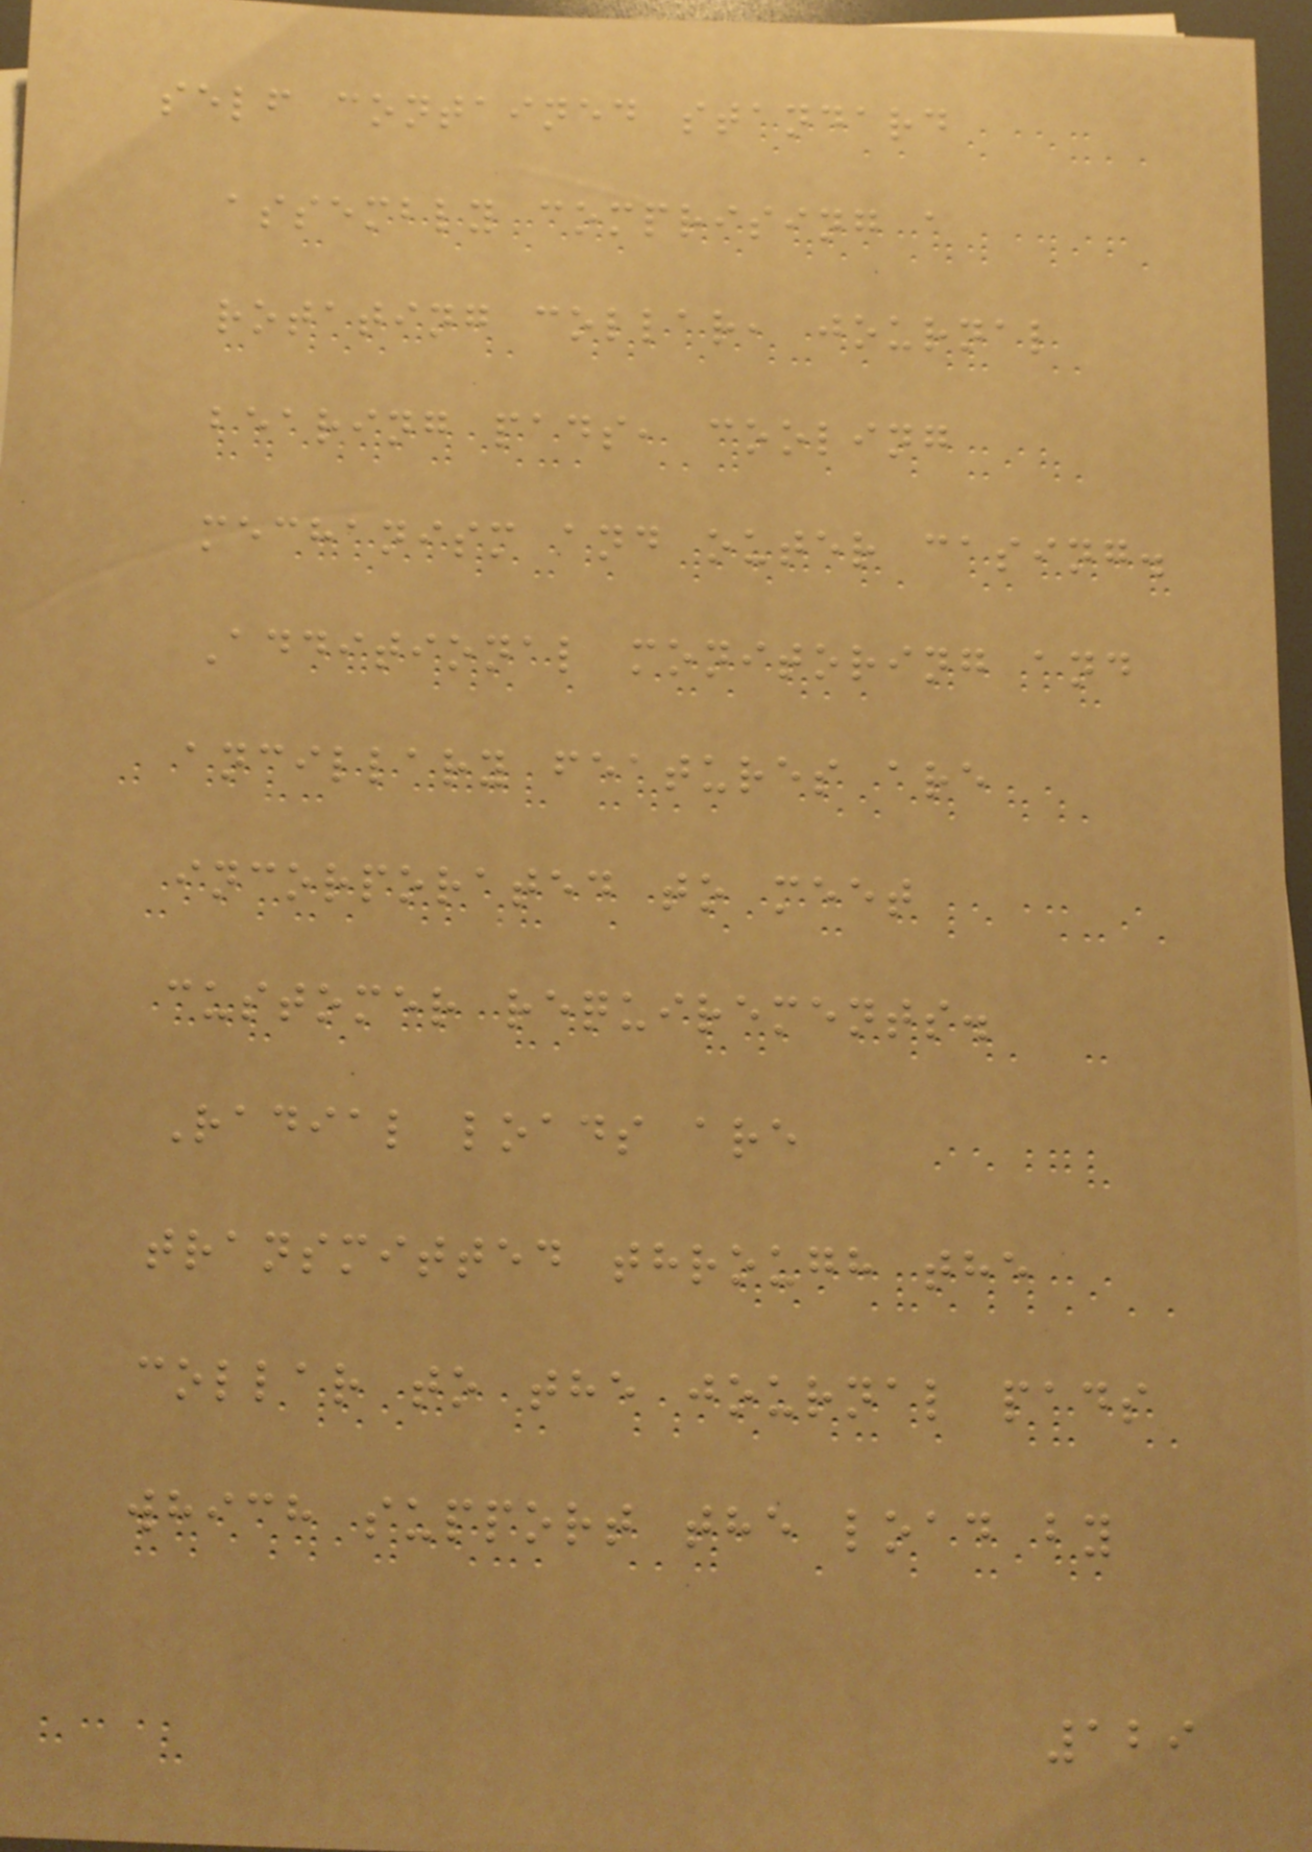self contained standard
assembly comprising a
rotating collar, journal
bearing pads, cooling
mechanism and outer casing.
Additional monitoring and
ancillary features are
incorporated to meet
customer requirements.
Radial loads are
transmitted through the
collar to the journal pads
which support the load by
129
